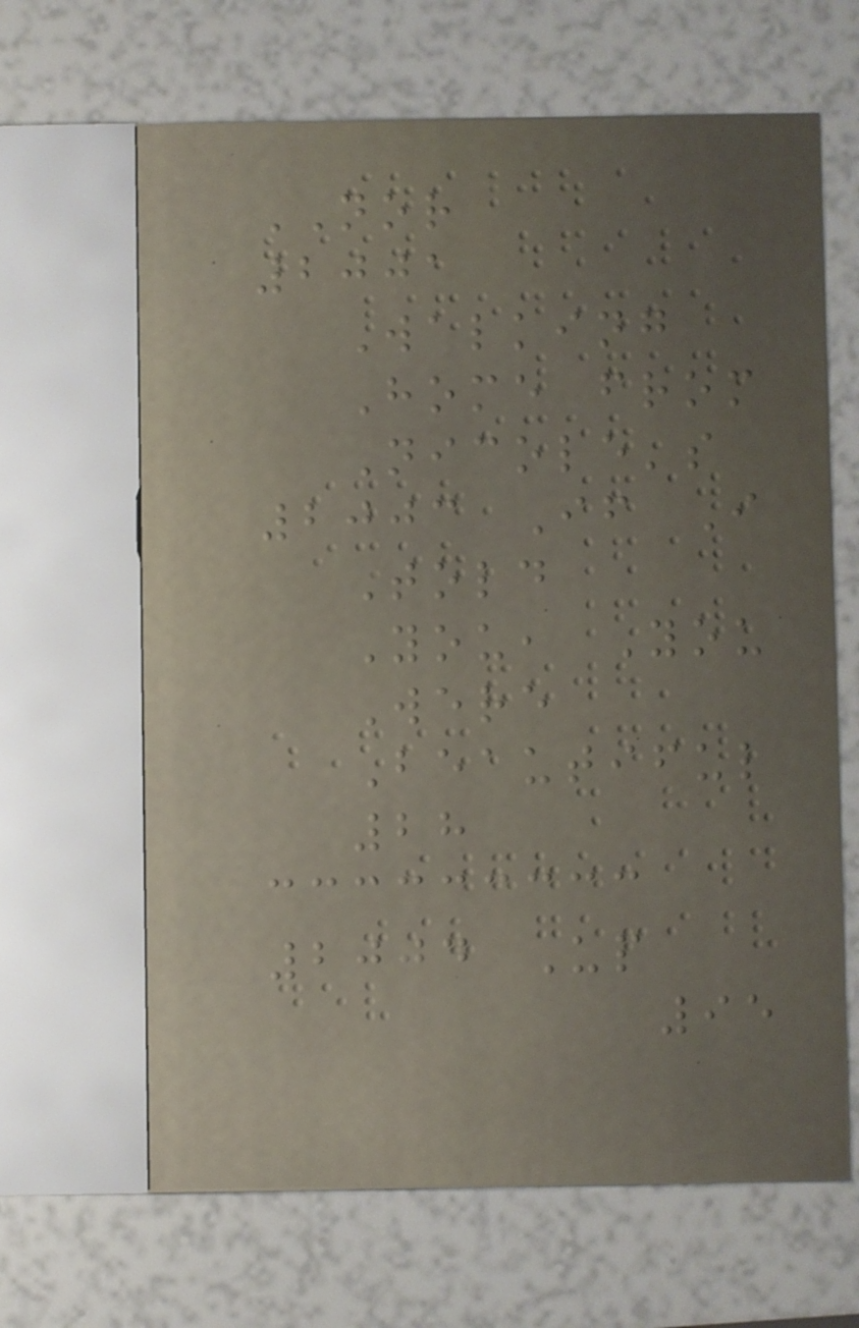NOR
2001
Walking
Home from
Nicole's
2003 If I
Told
You, You
Were
Beautiful
28
2004 Up
95
